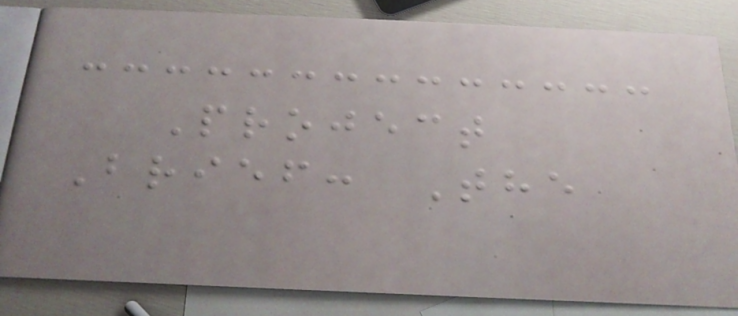Project
Brief: The
